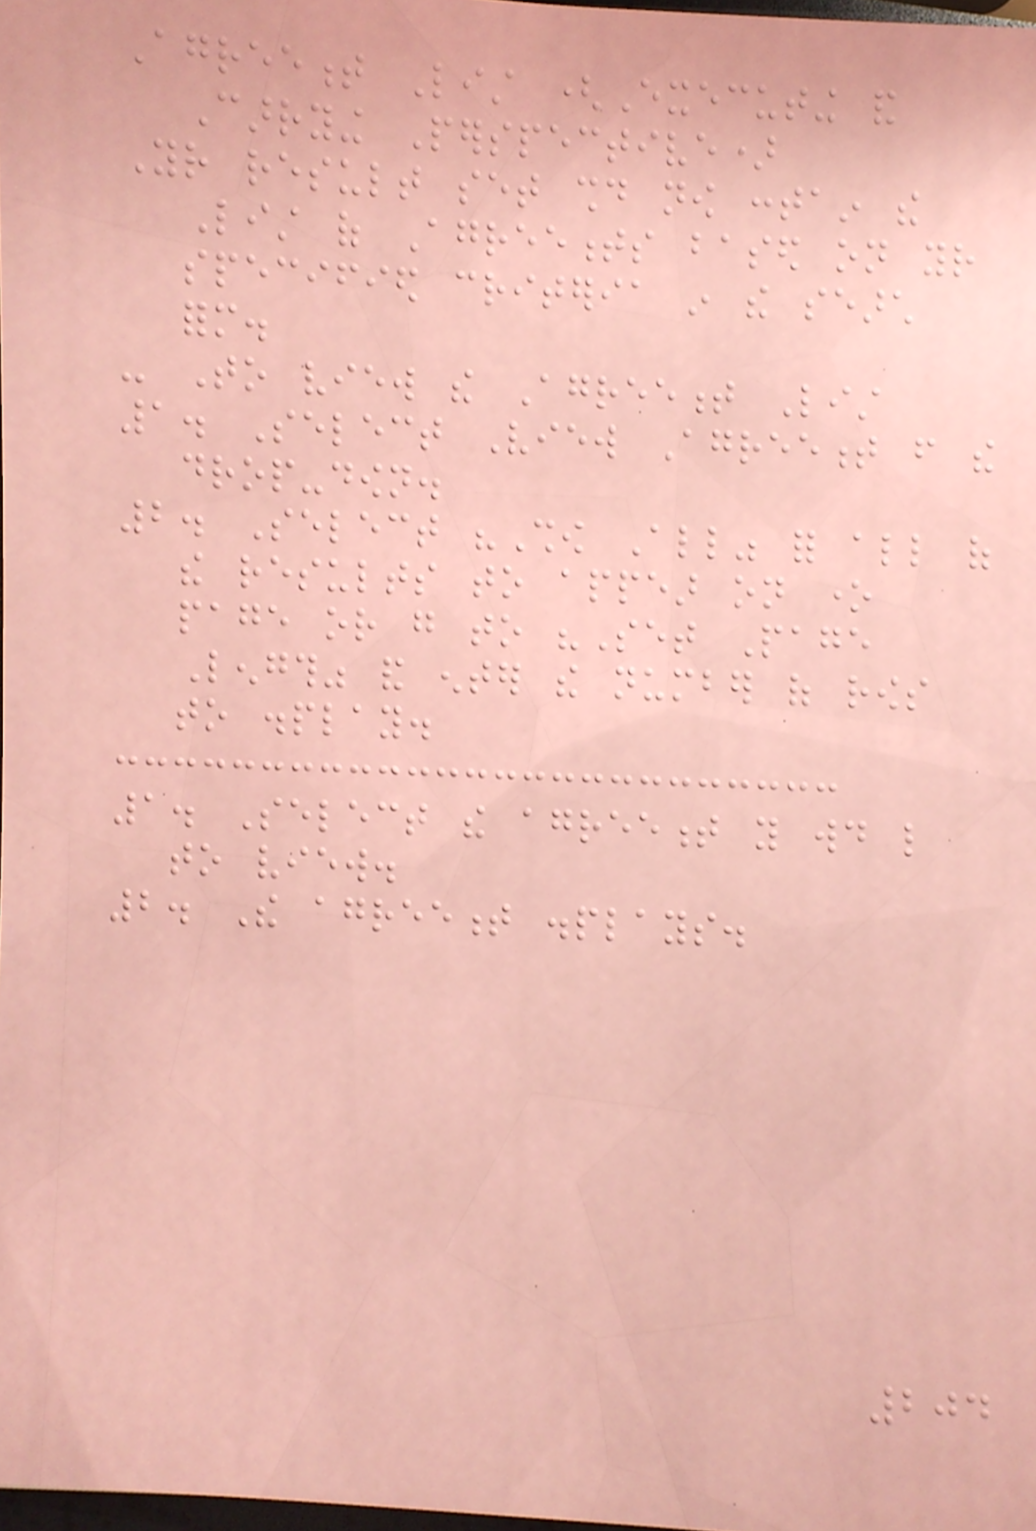Agreement List (Executing and
Carrying Perspective)
Your result set should now contain the
List of Agreements based on your
specified criteria in the search
form.
- To view the Agreement List
1. Select View Agreement from the
drop-down.
2. Select "Show All" for all of
the results to appear on one
page or go to "Set Page
Length" and enter the number of rows
to display.
1. Select the agreement you would like
to view.
2. The agreement displays.
204
